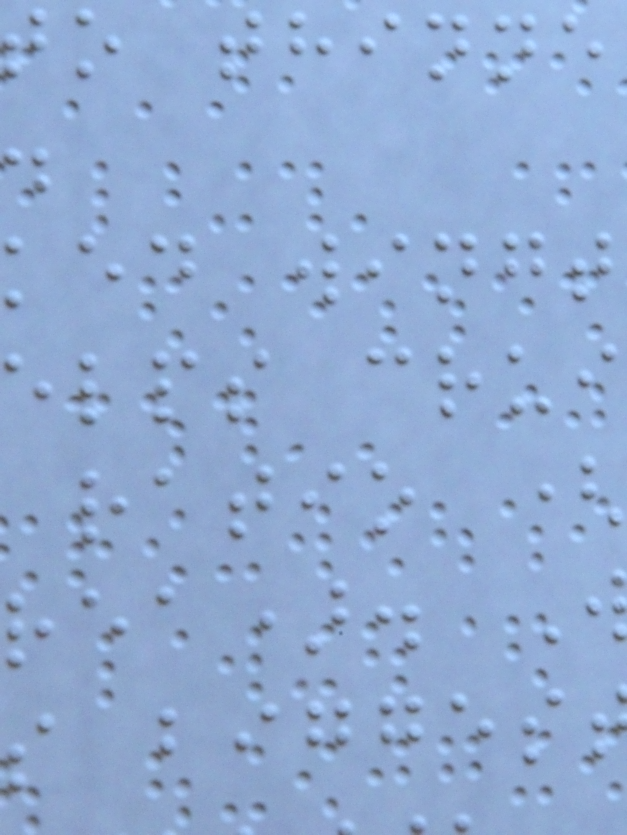o thinne
ked wingt
elps crui
ratio (
s bigges
